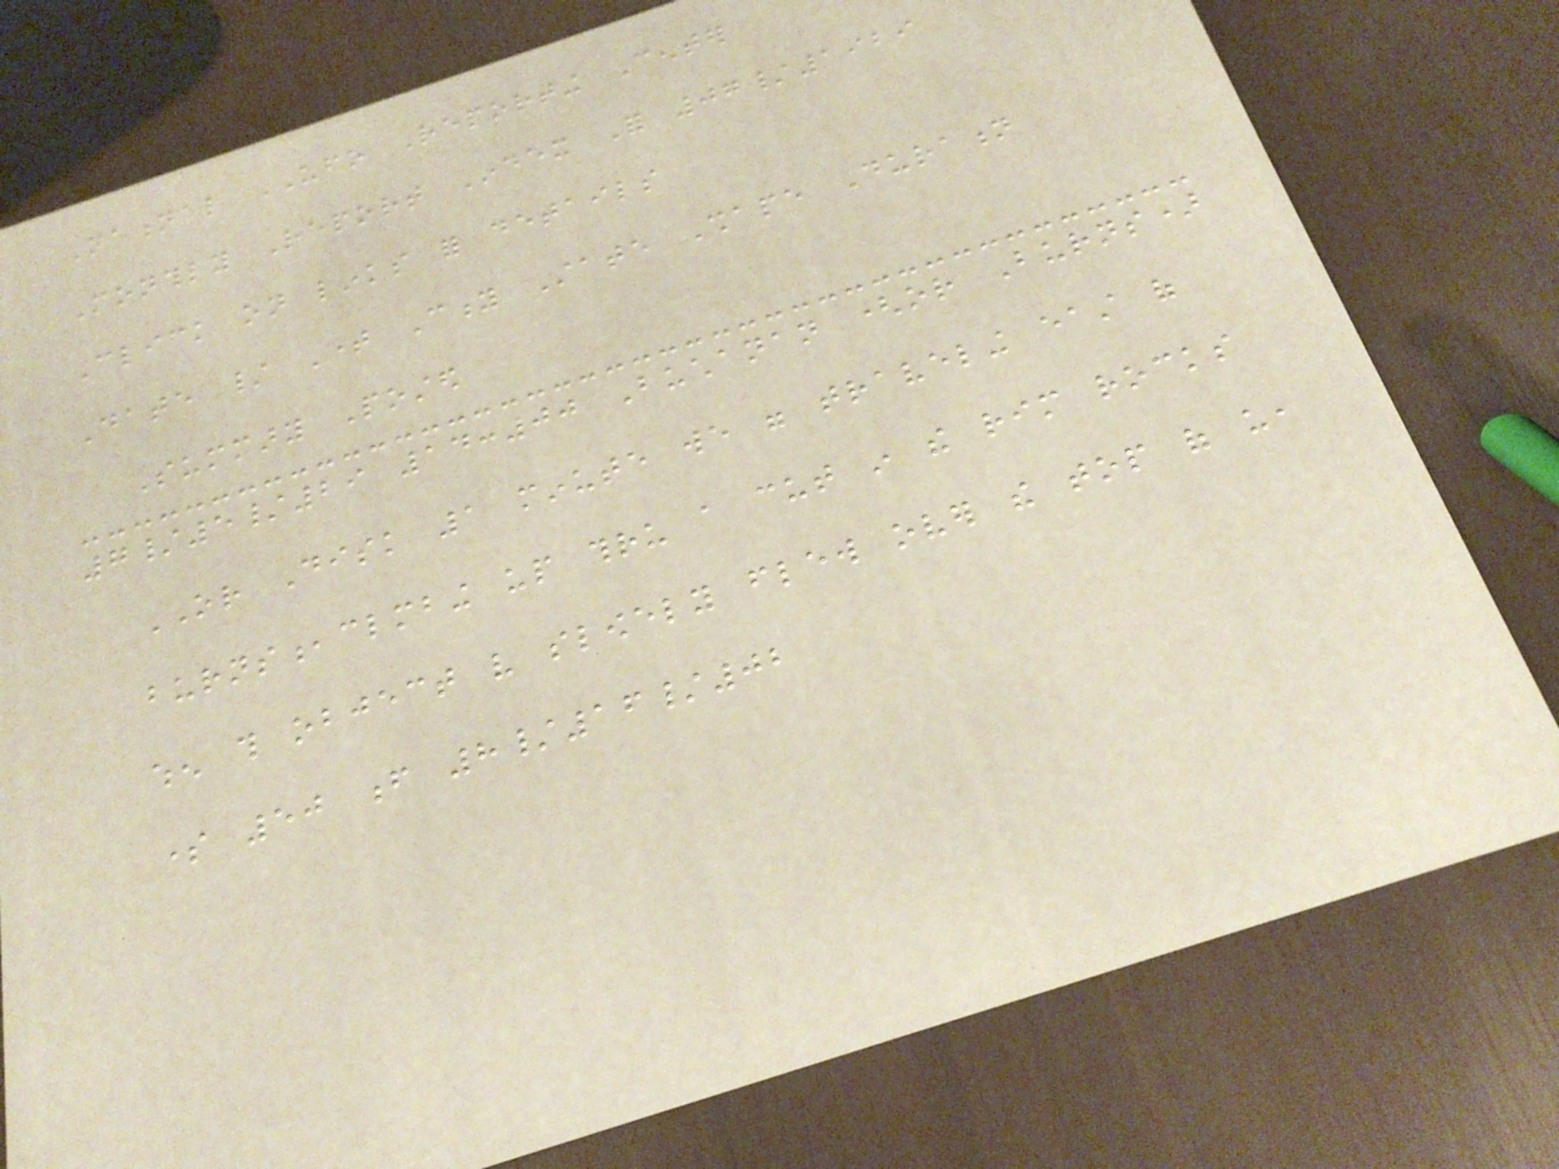National UFO Reporting Center
Monthly Report Index For 07/1929
Click on links for details
Date / Time City State Shape Duration
Summary Posted
7/5/29 14:00 Buchanan (or Burns)
OR Disk 1 minute we were traveling east of
burns,clmbing up thru a cut in the rim rocks
when this object very slowely flew over the top of us,
some 50 f 8/16/02
